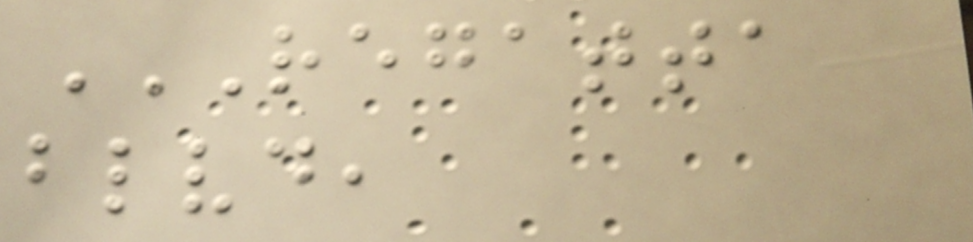REGATTA
BLVD,
